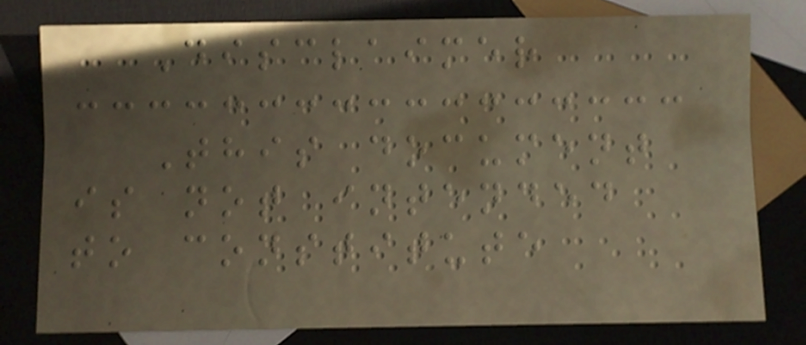Disclaimer
This document
is not intended
to constitute
